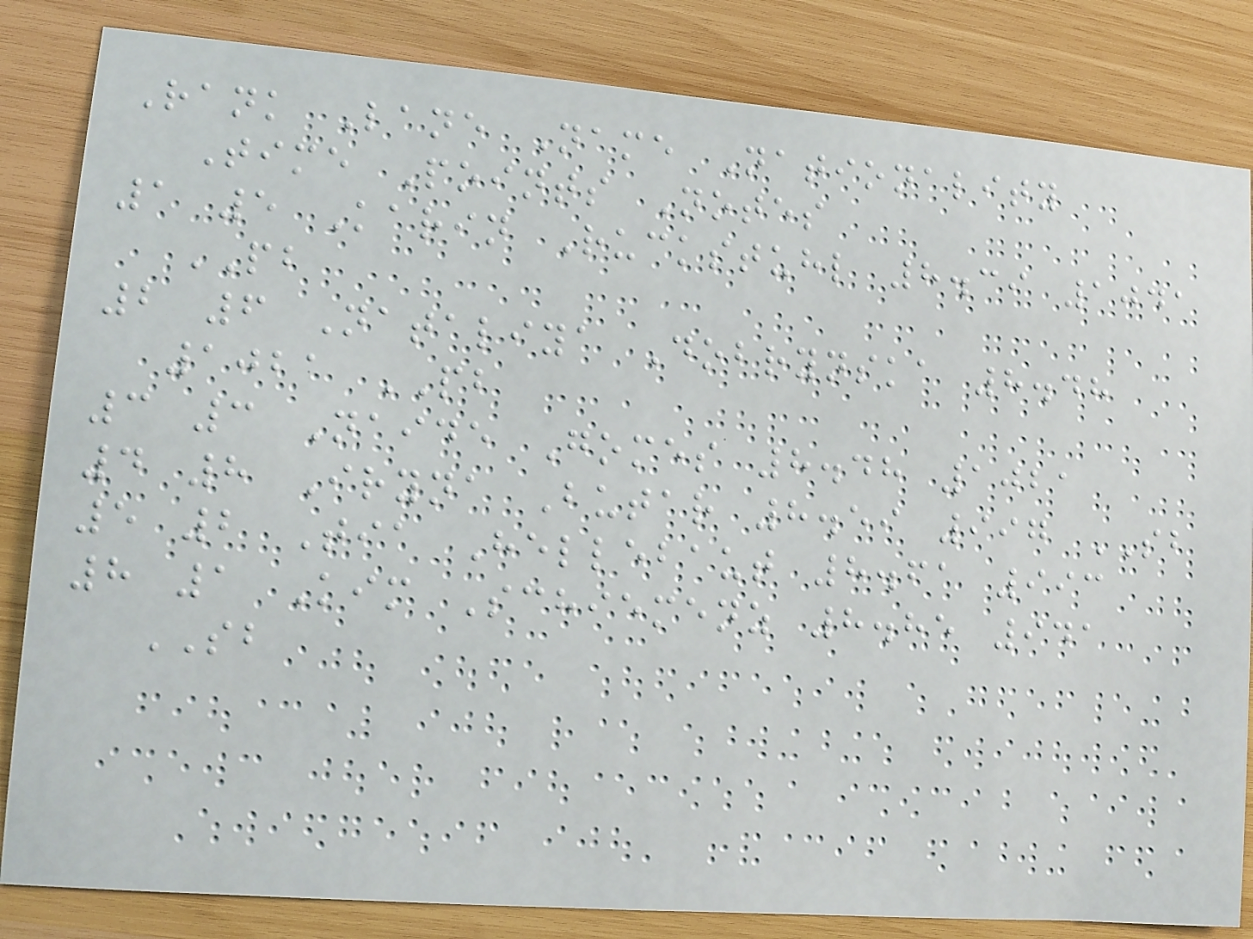Rank Lane Name Nationality
Time Points Notes
1 5 Karin Ruckstuhl 8.39 1041
PB
2 6 Nataliya Dobrynska 8.48
1021 PB
3 3 Naide Gomes 8.48 1021
4 8 Iryna Butar 8.59 997 SB
5 2 Tia Hellebaut 8.61 993
8 1 Kim Schiemenz 8.85 941
SB
